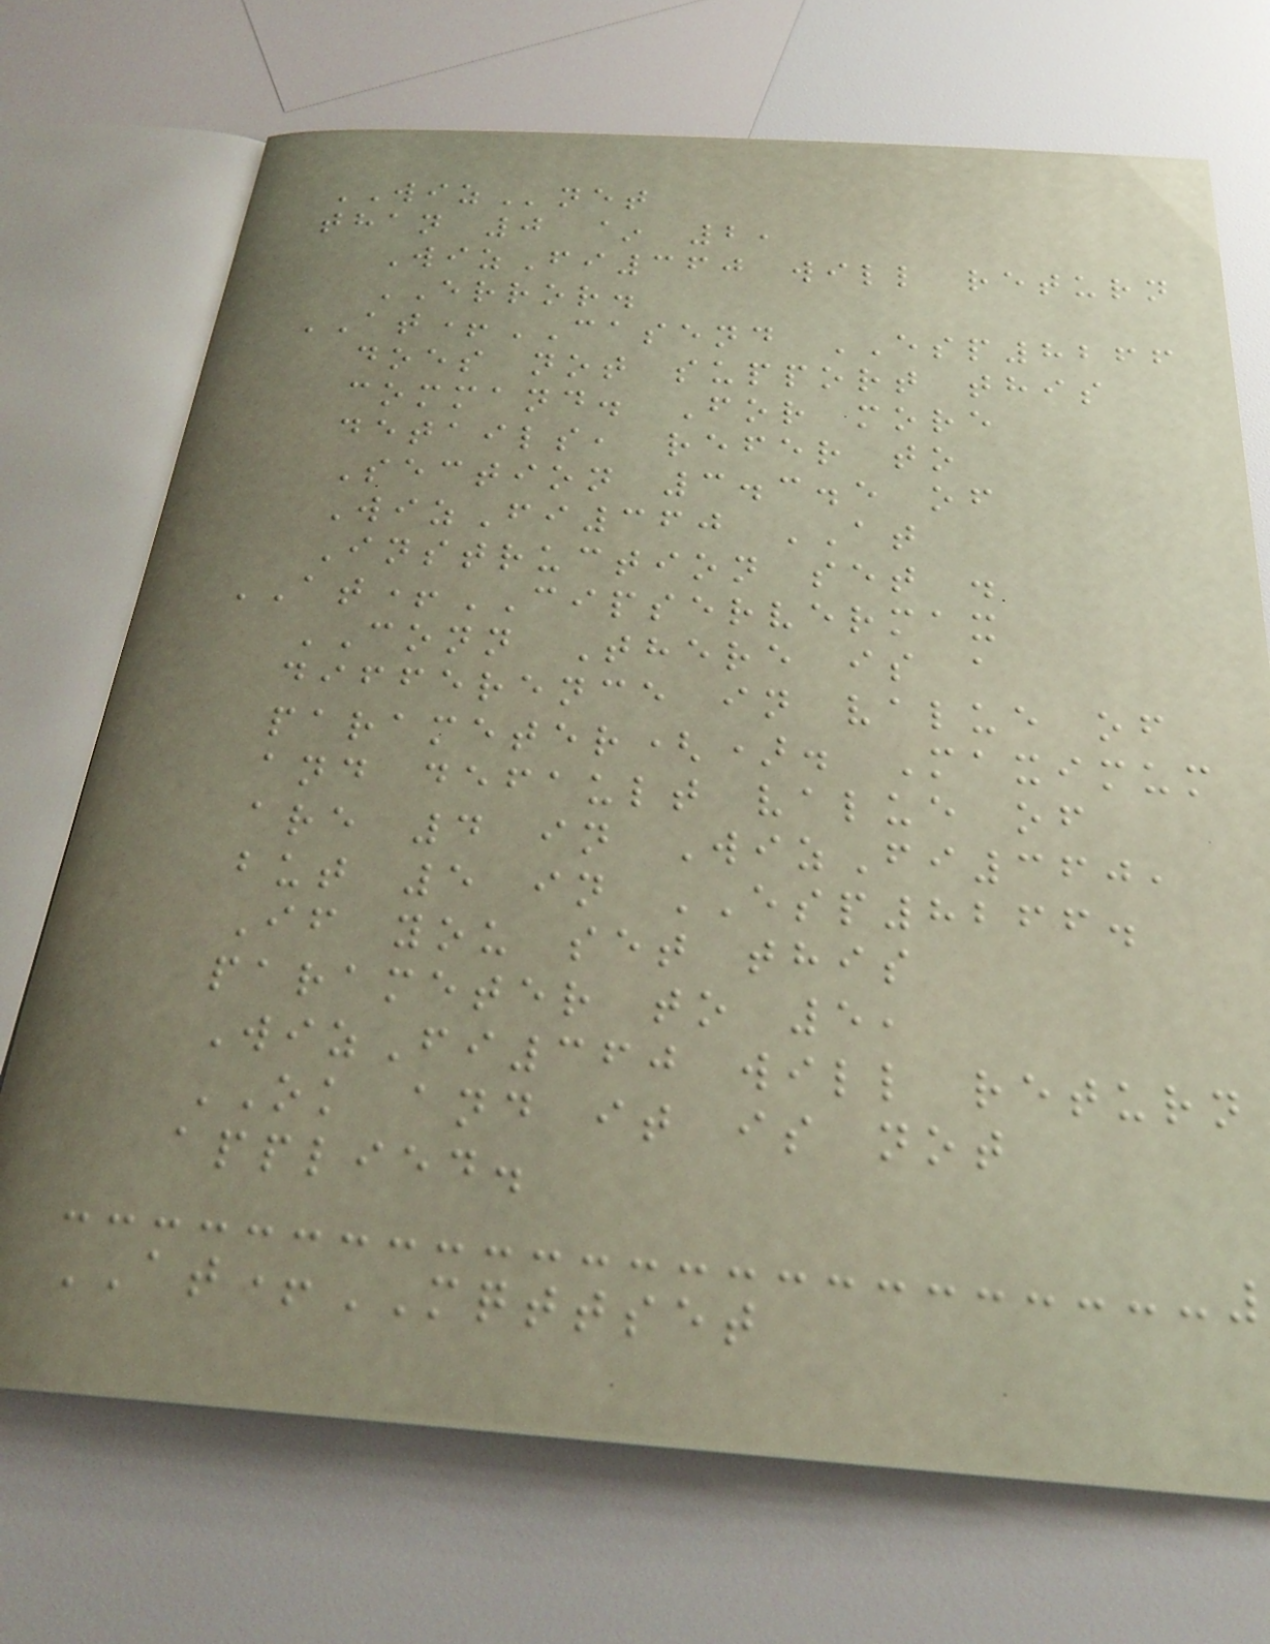WIZnet
than 0 ~ 2,
WizFi360 will return
ERROR.
AT+CASEND ESP8266
does not support this
command. For more
details, refer to
Section 3.3.5 of
WizFi360 AT
Instruction set .
AT+CIPSERVERMAX
CONN There is a
difference in value of
parameter(). Maximum
and default value of
are 4 in WizFi360,
but 5 in ESP8266.
If you set this
parameter to 5,
WizFi360 will return
OK and it is not
applied.
AT+MQTTSET
